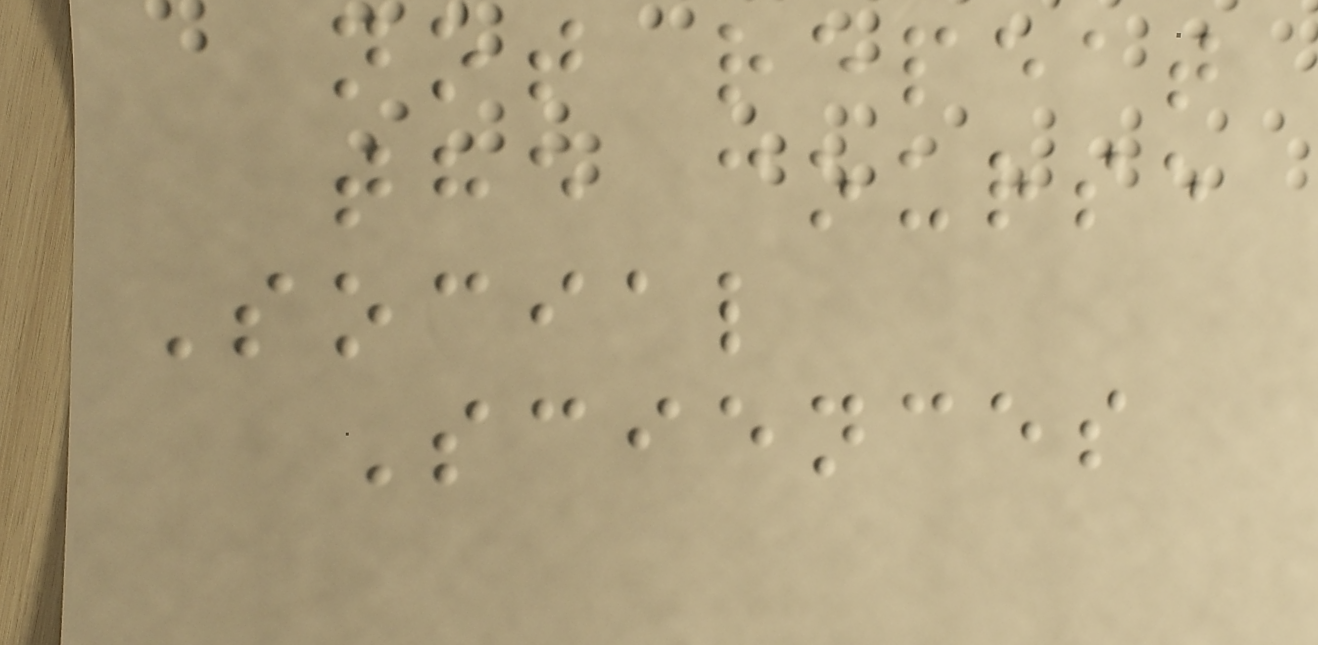not repeat
the course
Social
Sciences
